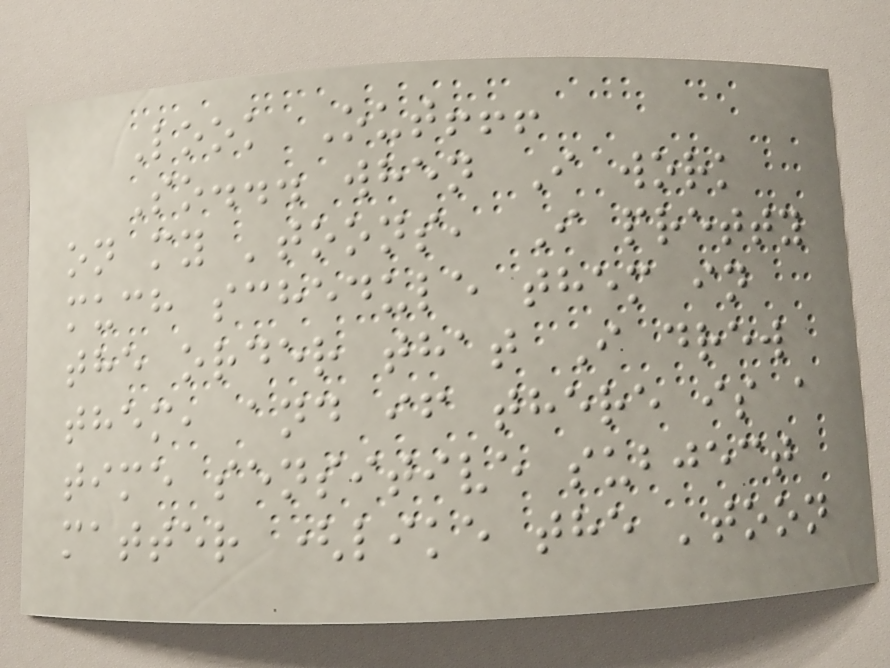Look Out!!!
So... when I work
on my 'toons, I pretty
much schedule them in
the order that I drew
them, and if there is a
time sensitive subject
matter (like the 'toon
